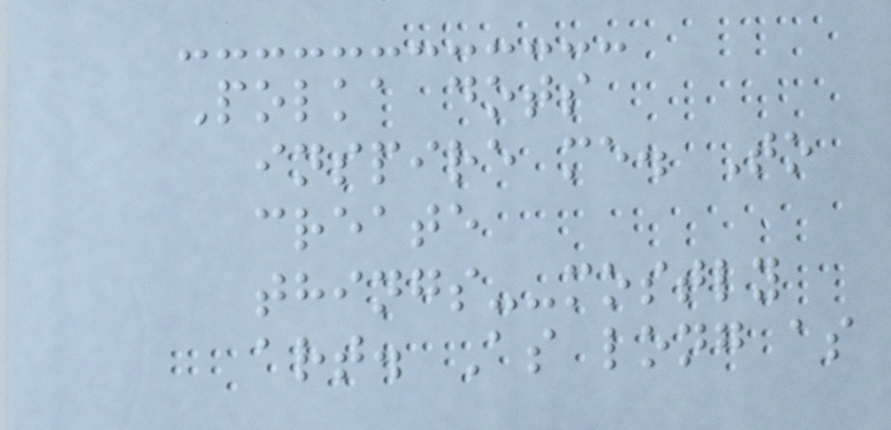Polka dots
inspire me. To
create
things--mostly
art. As long as
